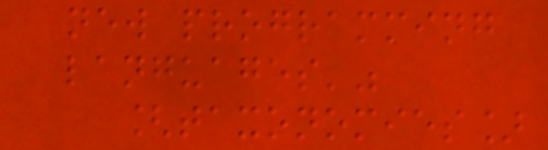new programming
languages'"
[taxonomies]
